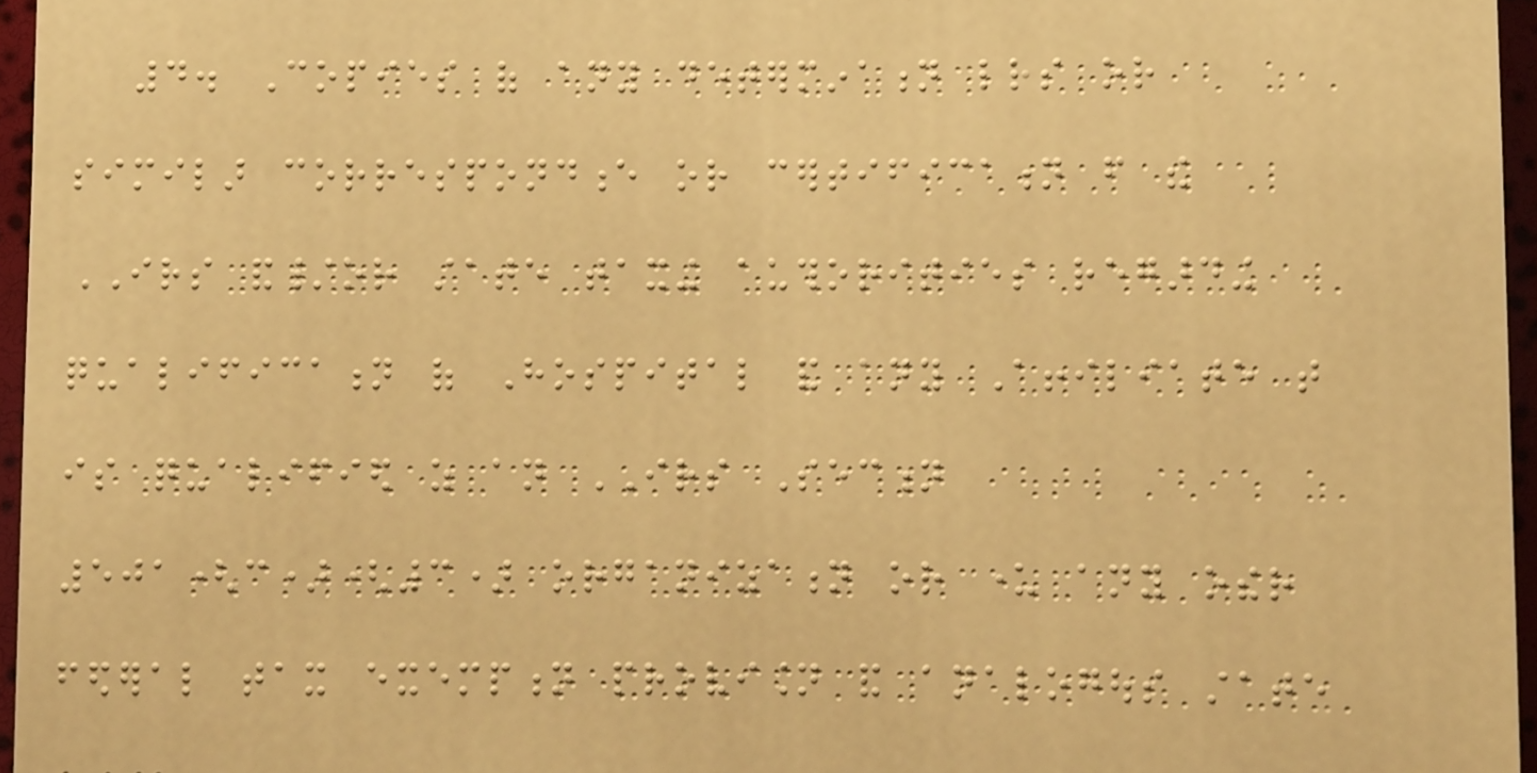4. Copies of any determination letters or
similar correspondence or certification from the
IRS and/or state taxing authorities regarding
qualification of Hospital and any Affiliate that
is qualified as an IRS Section
501(c)(3) organization or under any other
federal tax exemption provision and analogous state
